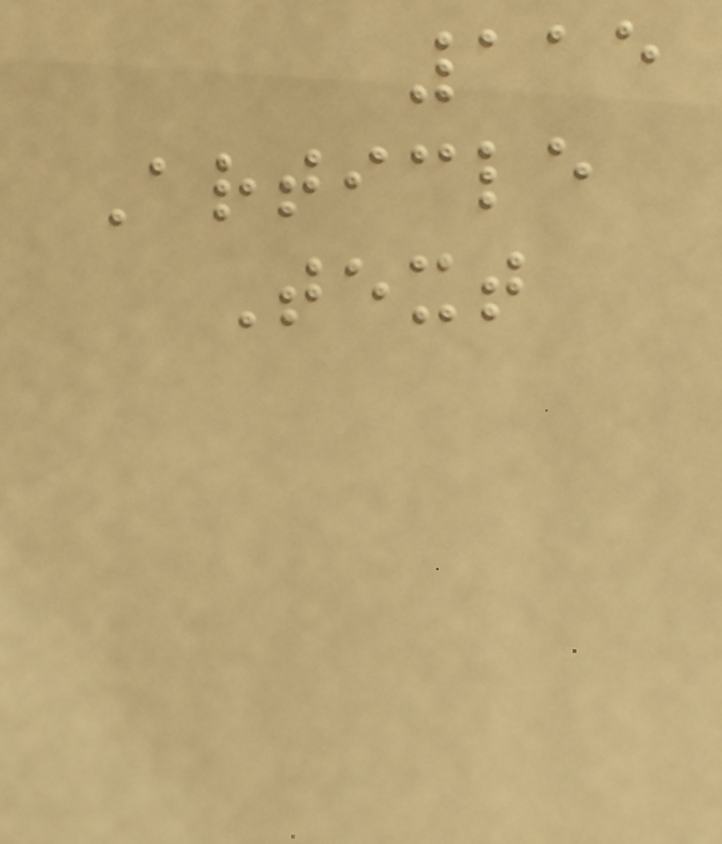115
Article
Text
